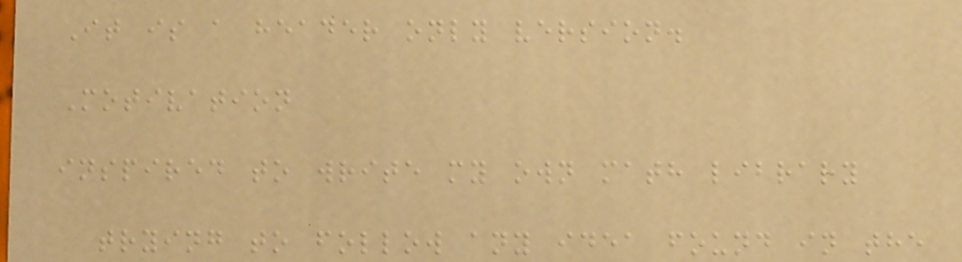It is a header only version.
Motivation
inspired to write my own math library
trying to follow any idea found in the
